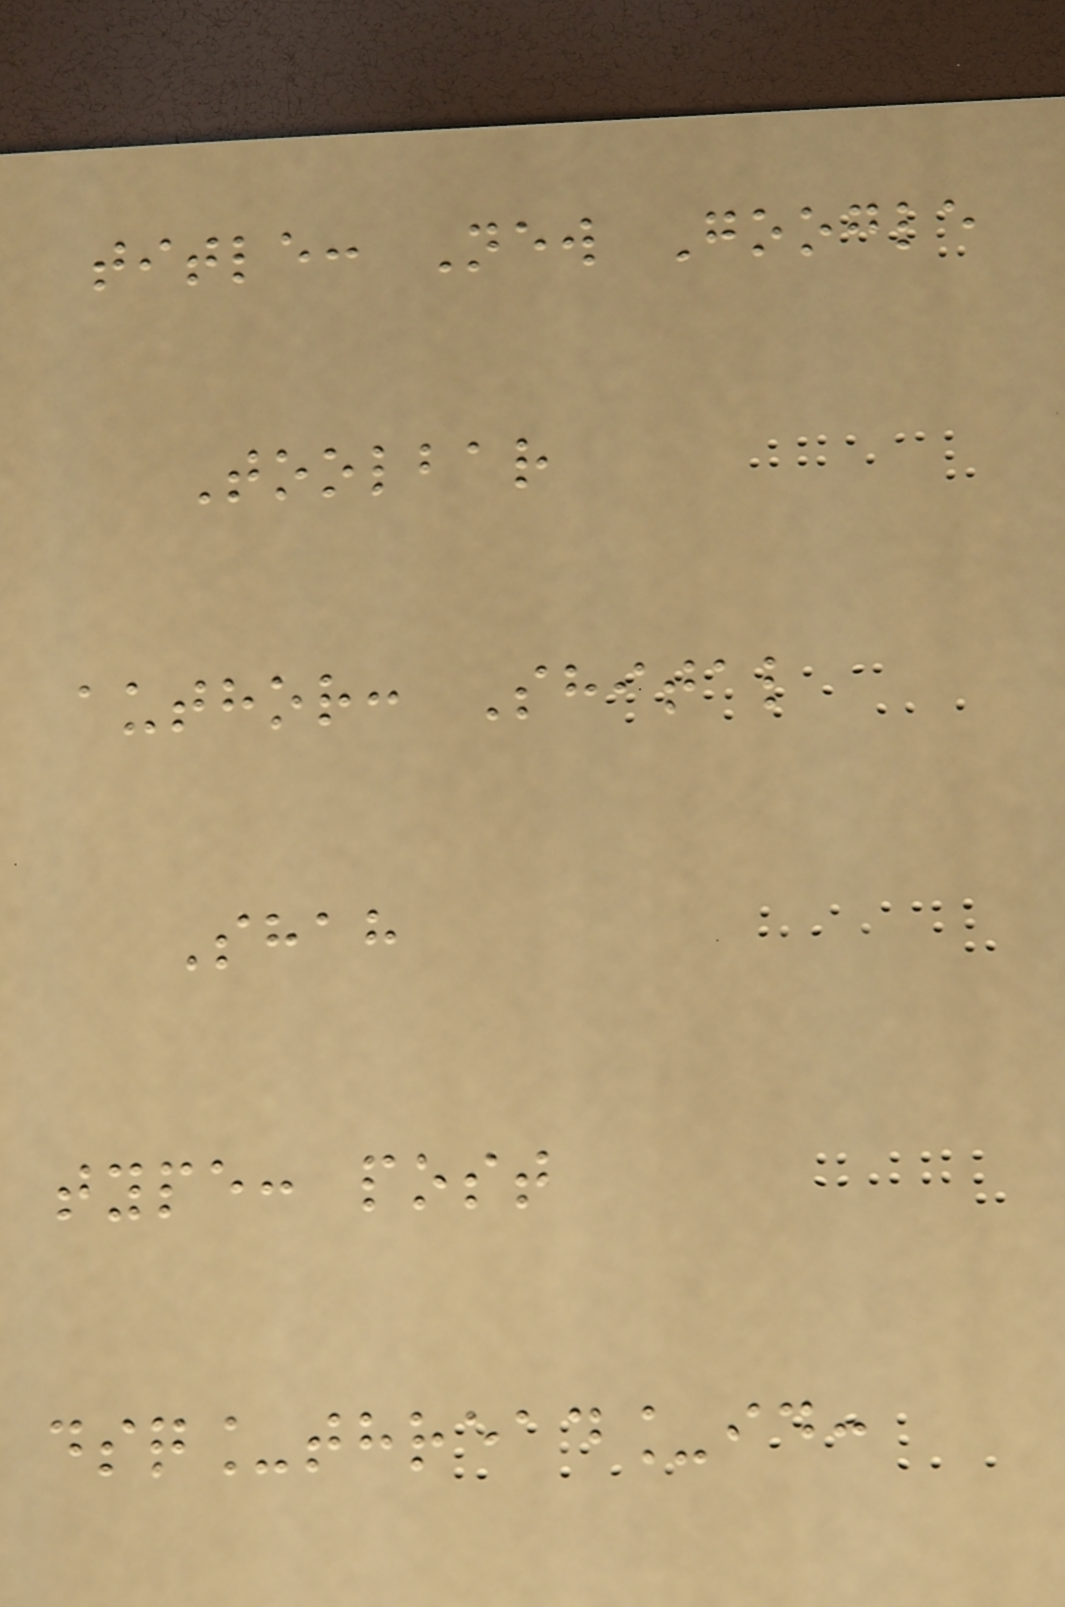title: New Google
Toolbar
author: Shital
Shah
type: post
dsq_thread_id:
